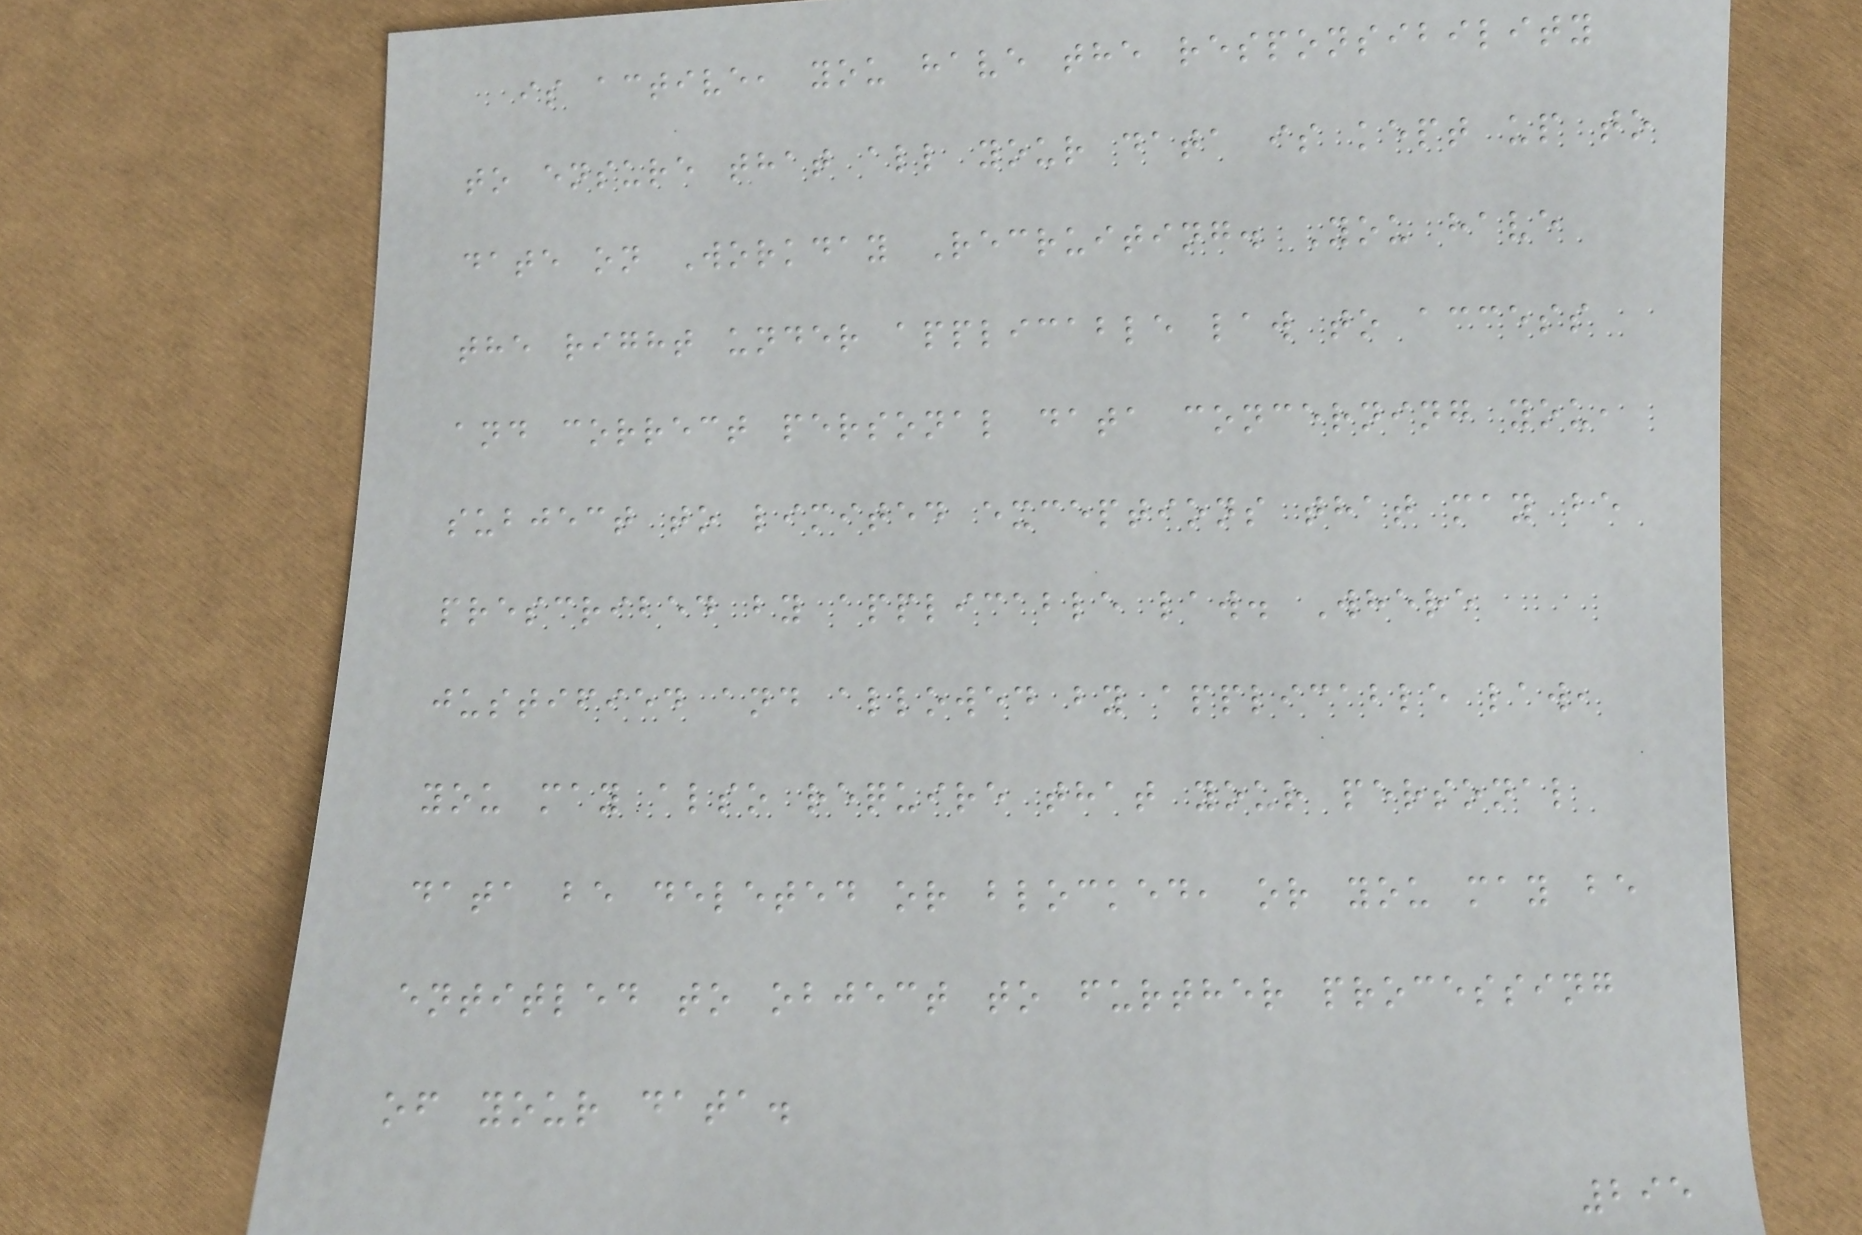is active, you have the responsibility
to ensure that all your data is kept up to
date on Workday Recruiting. You have
the right under applicable law to access
and correct personal data concerning you,
subject to limited exceptions that may be
prescribed by applicable law. Where
justified and allowed by applicable law,
you may also require that your personal
data be deleted or blocked, or you may be
entitled to object to further processing
of your data.
295
